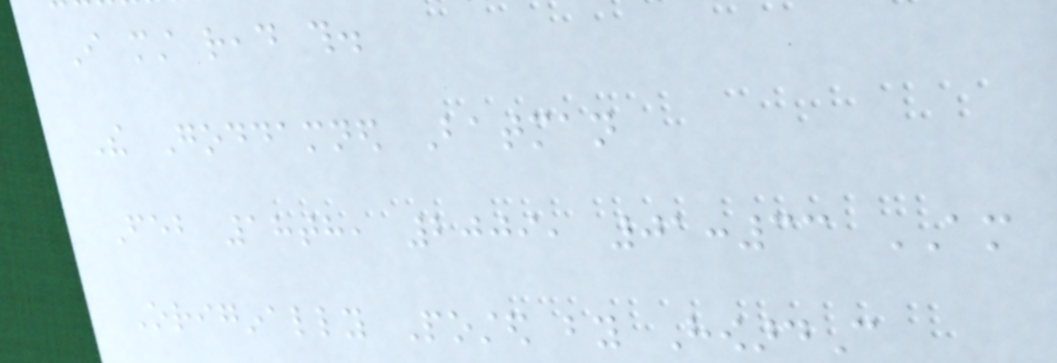I must read this.
The Goddamned Batman
Feb 18th, 2009, 01:33 AM
Originally Posted by HowardC
